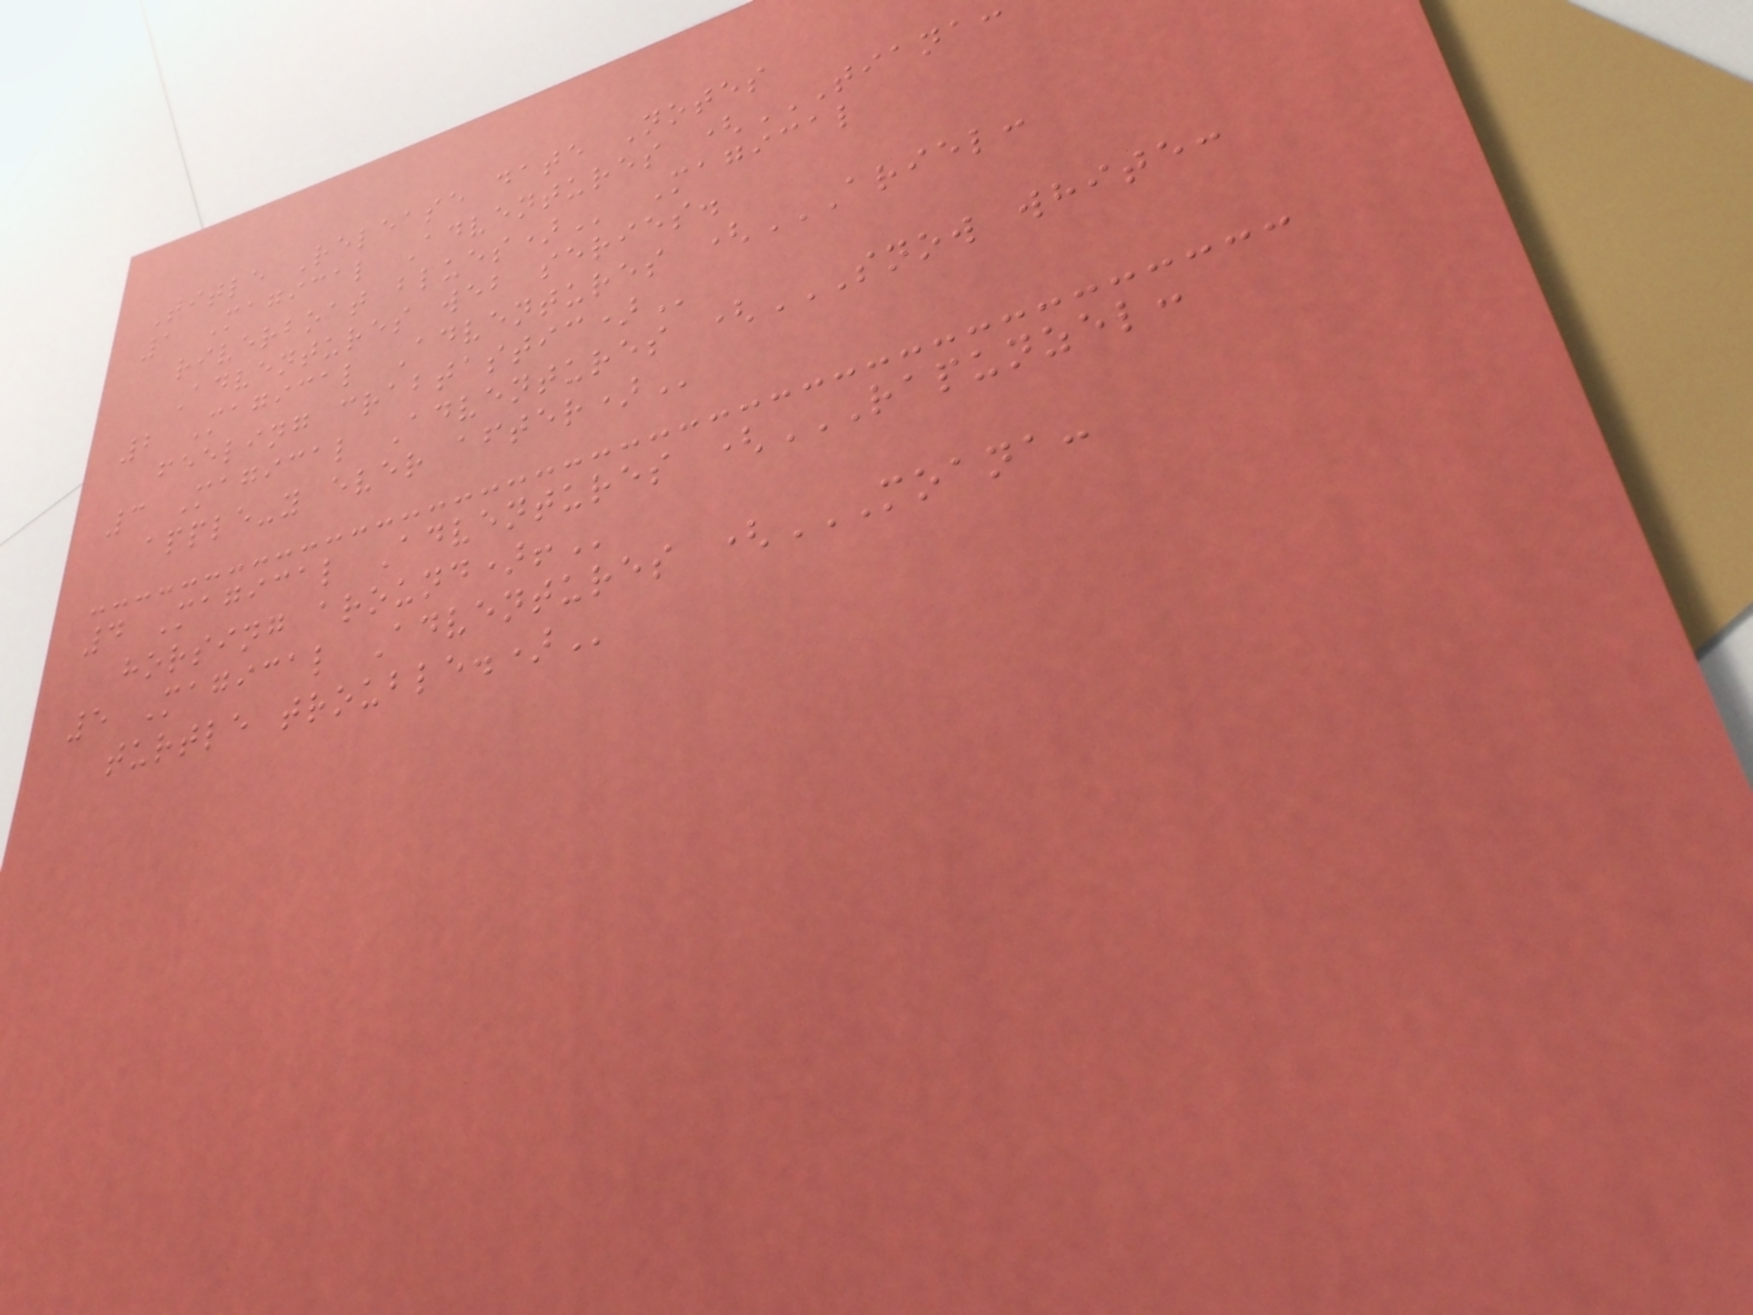Title Release date Notes
1 Magical Adventures (
riverboat
Adventures web series.
2 Magical Adventures (ARIEL:
feeling
3 Magical Adventures (SNOW WHITE:
apple-y ever
4 Magical Adventures (RAPUNZEL:
horsing
5 Magical Adventures (MOANA:
turtle
